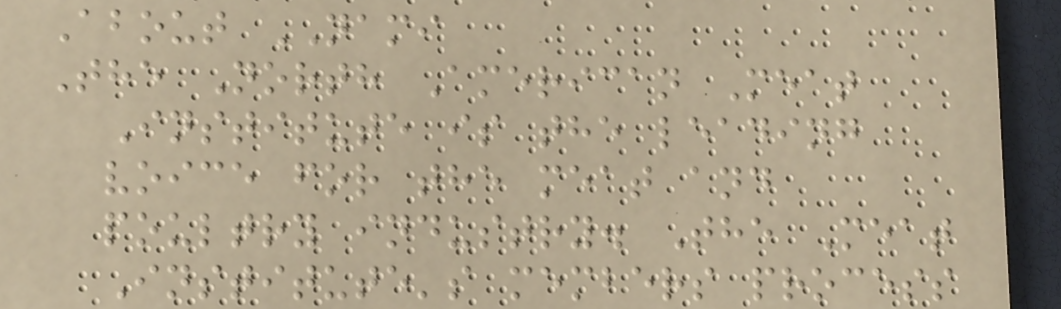About NAMI
The North American Meat
Institute is the leading
voice for the meat and
poultry industry. The Meat
Institute's members process
